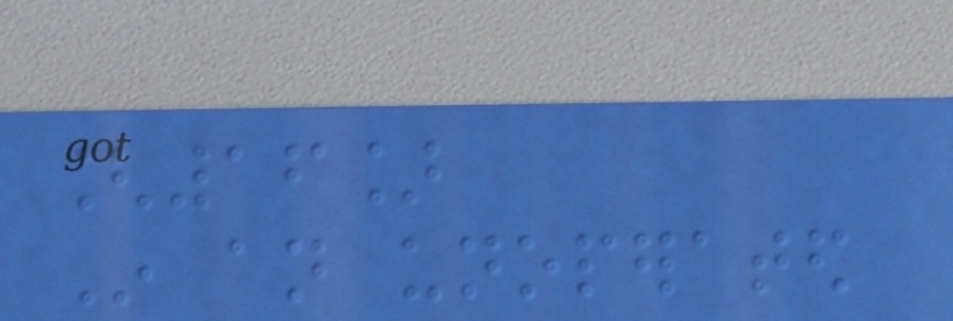[16]
In an unoperated
